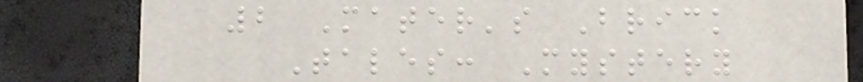2 Mater's Brick
Tales: Mystery
